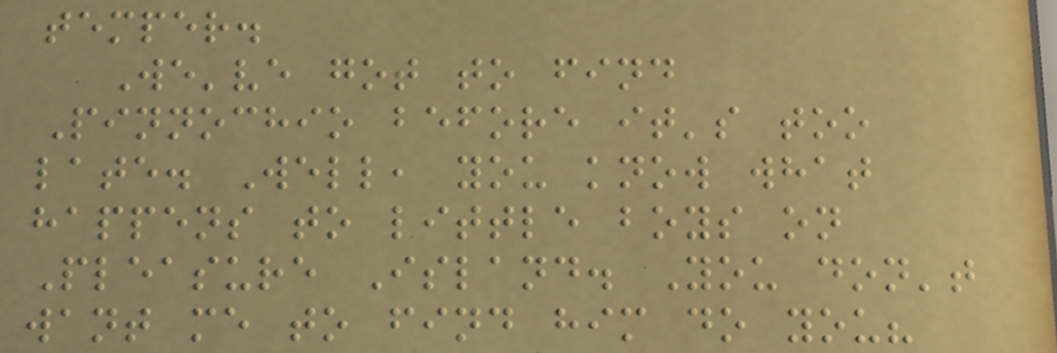temper.
We've got to find
Pinnochio before it's too
late. Well, you know what
happens to little boys on
Pleasure Island. You don't
want me to find him do you?
